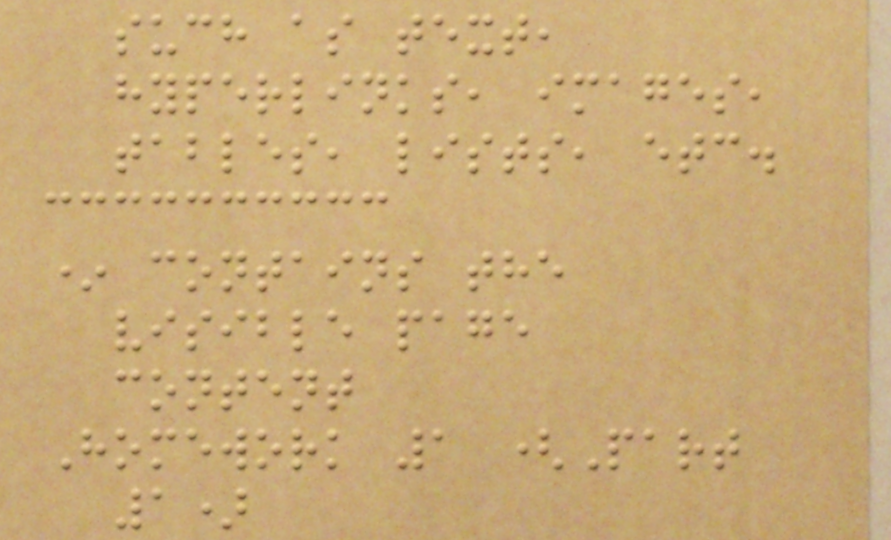such as text,
hyperlinks, images,
tables, lists, etc.
* contains the
visible page
content
Homework 1 (Part
1)
